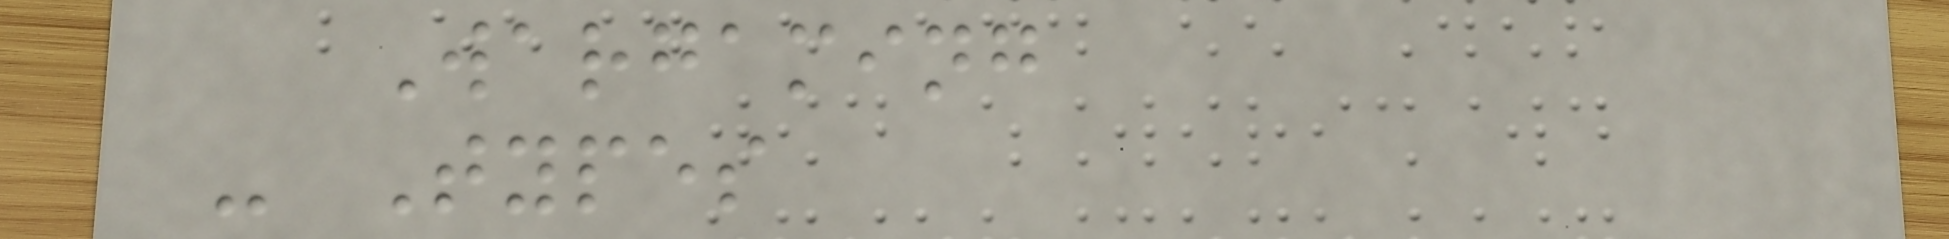Wargaming
- Types
